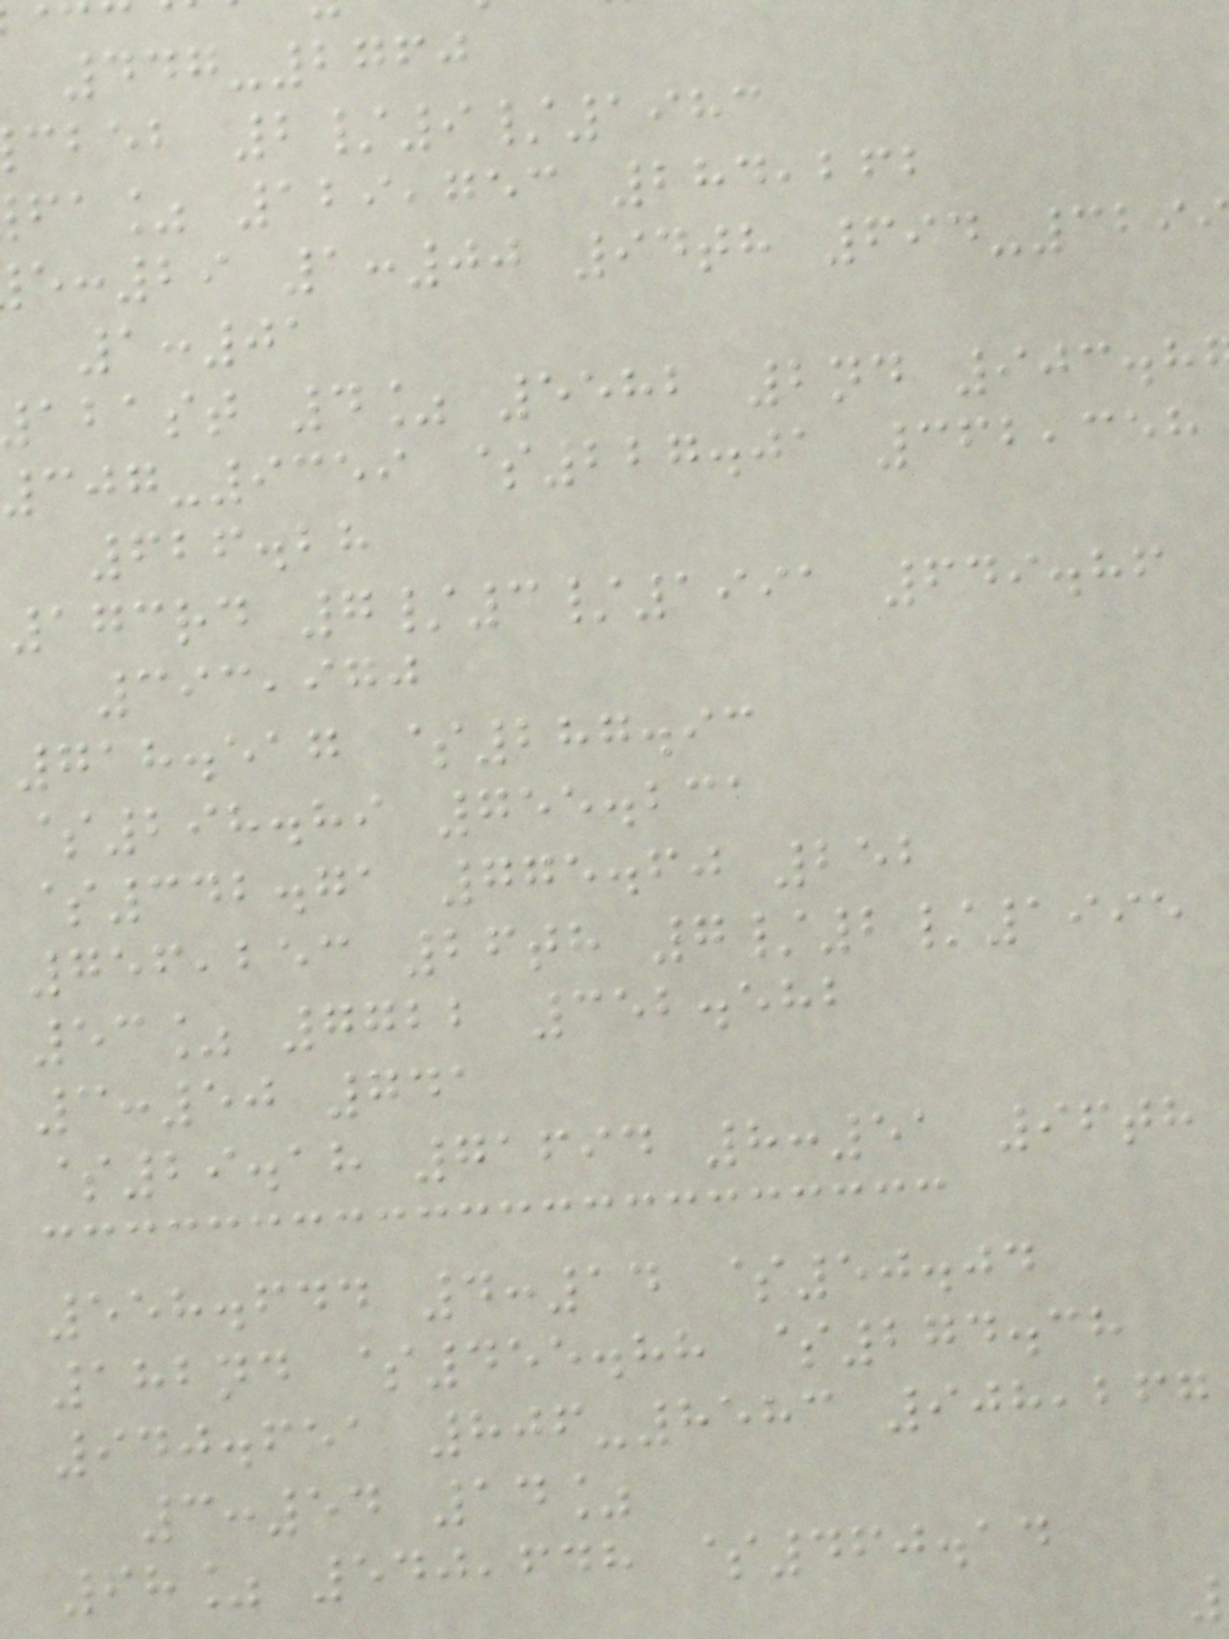447-2760
cbeb 2/9/1983
fa% 129,753 284,262
:29 1:00 94th 694-329
1:01
abast 4% 5582 2nd 903.8
307-9359 $227.01 362,358
626.28
173rd 7/3/1991 649.86
393,970
718.517 $287.93
$298.89 755.231
$342.71 775.60 252
756,253 26th 7/2/1995
53% 7722 352.582
3:50 741
$29.18 71694 8:51 96th
558.644 4:14 $50.04
182nd $455.88 $274.38
940.651 806-8583 908,267
3:54 14%
98% 540,648 $460.14
